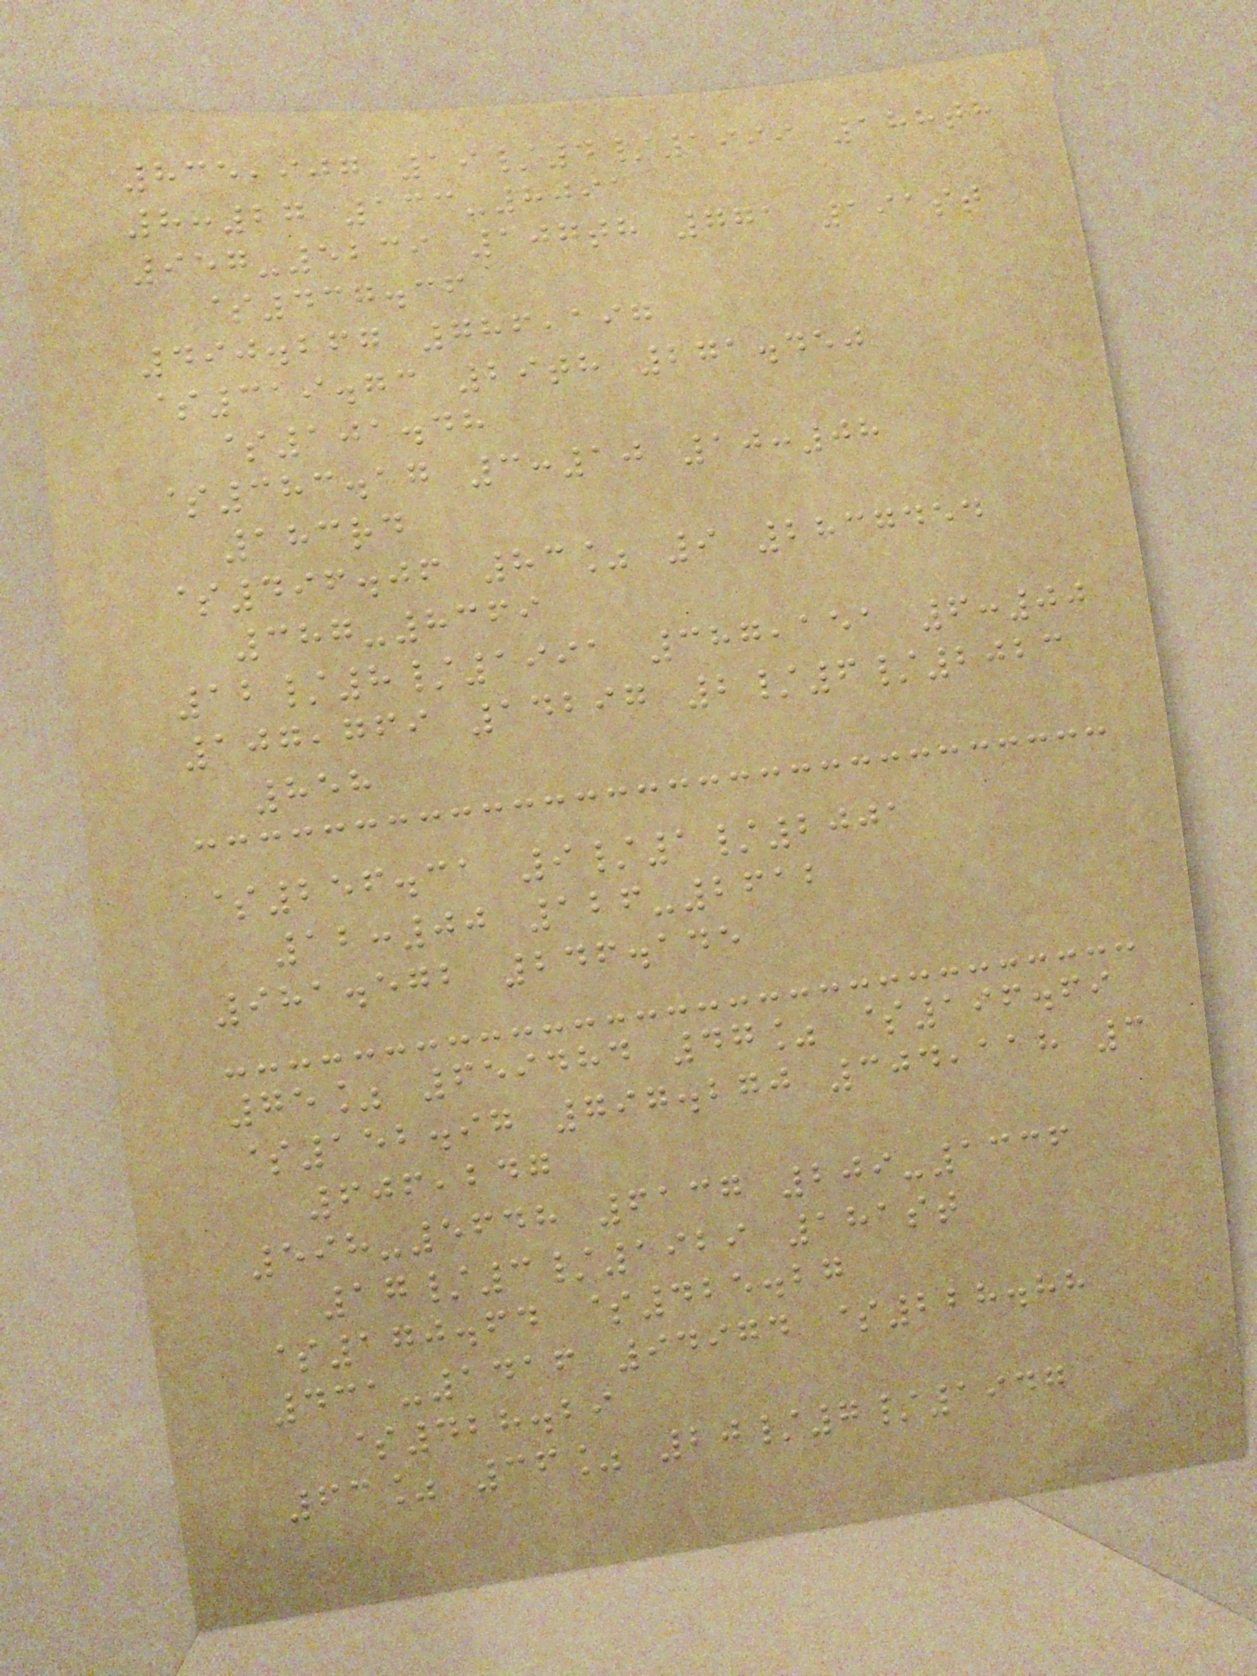835,907 19/4/1999 188th
8:27 133-8091
957-5239 107th 771 191st
$437.36
490.267 786,197
$319.73 29th 271.450
$101.48
$383.17 3:10 10:08
183rd
$496.06 83% 9 2837454
387-8369
12/8/1991 387,151 6:00
107,769 14297 2/6/2023
858
$256.31 9/1/2001
12:00 126-2612
981.572 246.145
75% 659484 47% $196.69
$152.97 797.270 304,118 3
606,247
598-5648 6137 209-1336
17/3/1929 181st
$170.64 $425.27
431-1416 94974 $228.88
$428.29
63% 36% 20/7/1947
